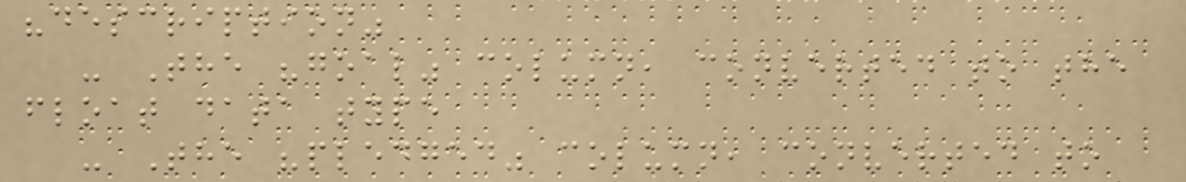"description"
- The "goal" column, converted to the
float data type
- The "pledged" column, converted to
